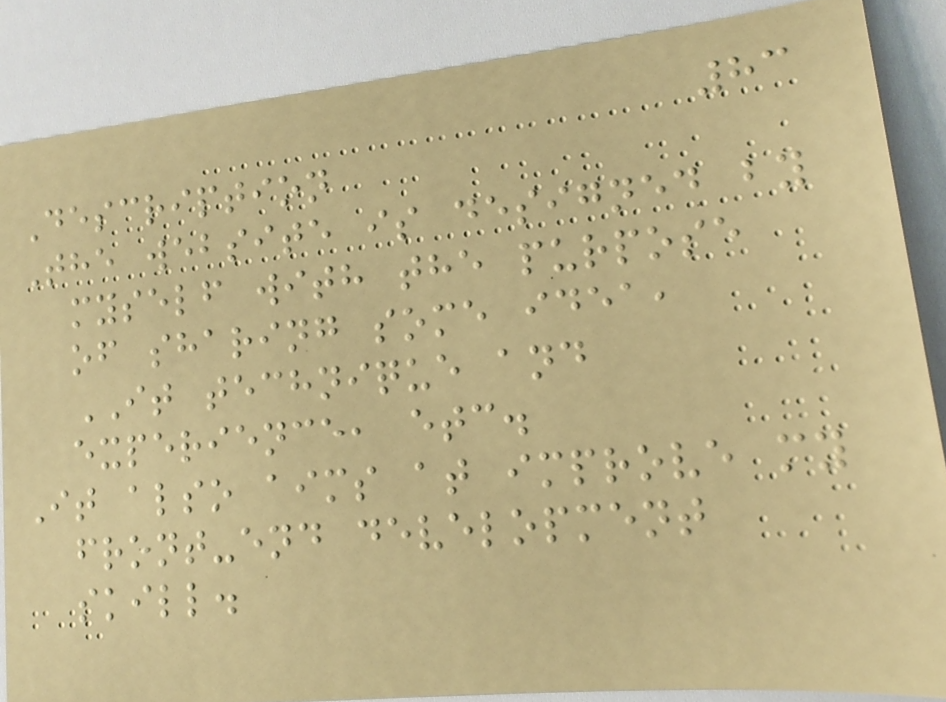83
Description
The website is designed by
myself with the purpose
of sharing some idea,
IT technique and
experience, etc.
It also aims at improve my
front-end development
skill.
